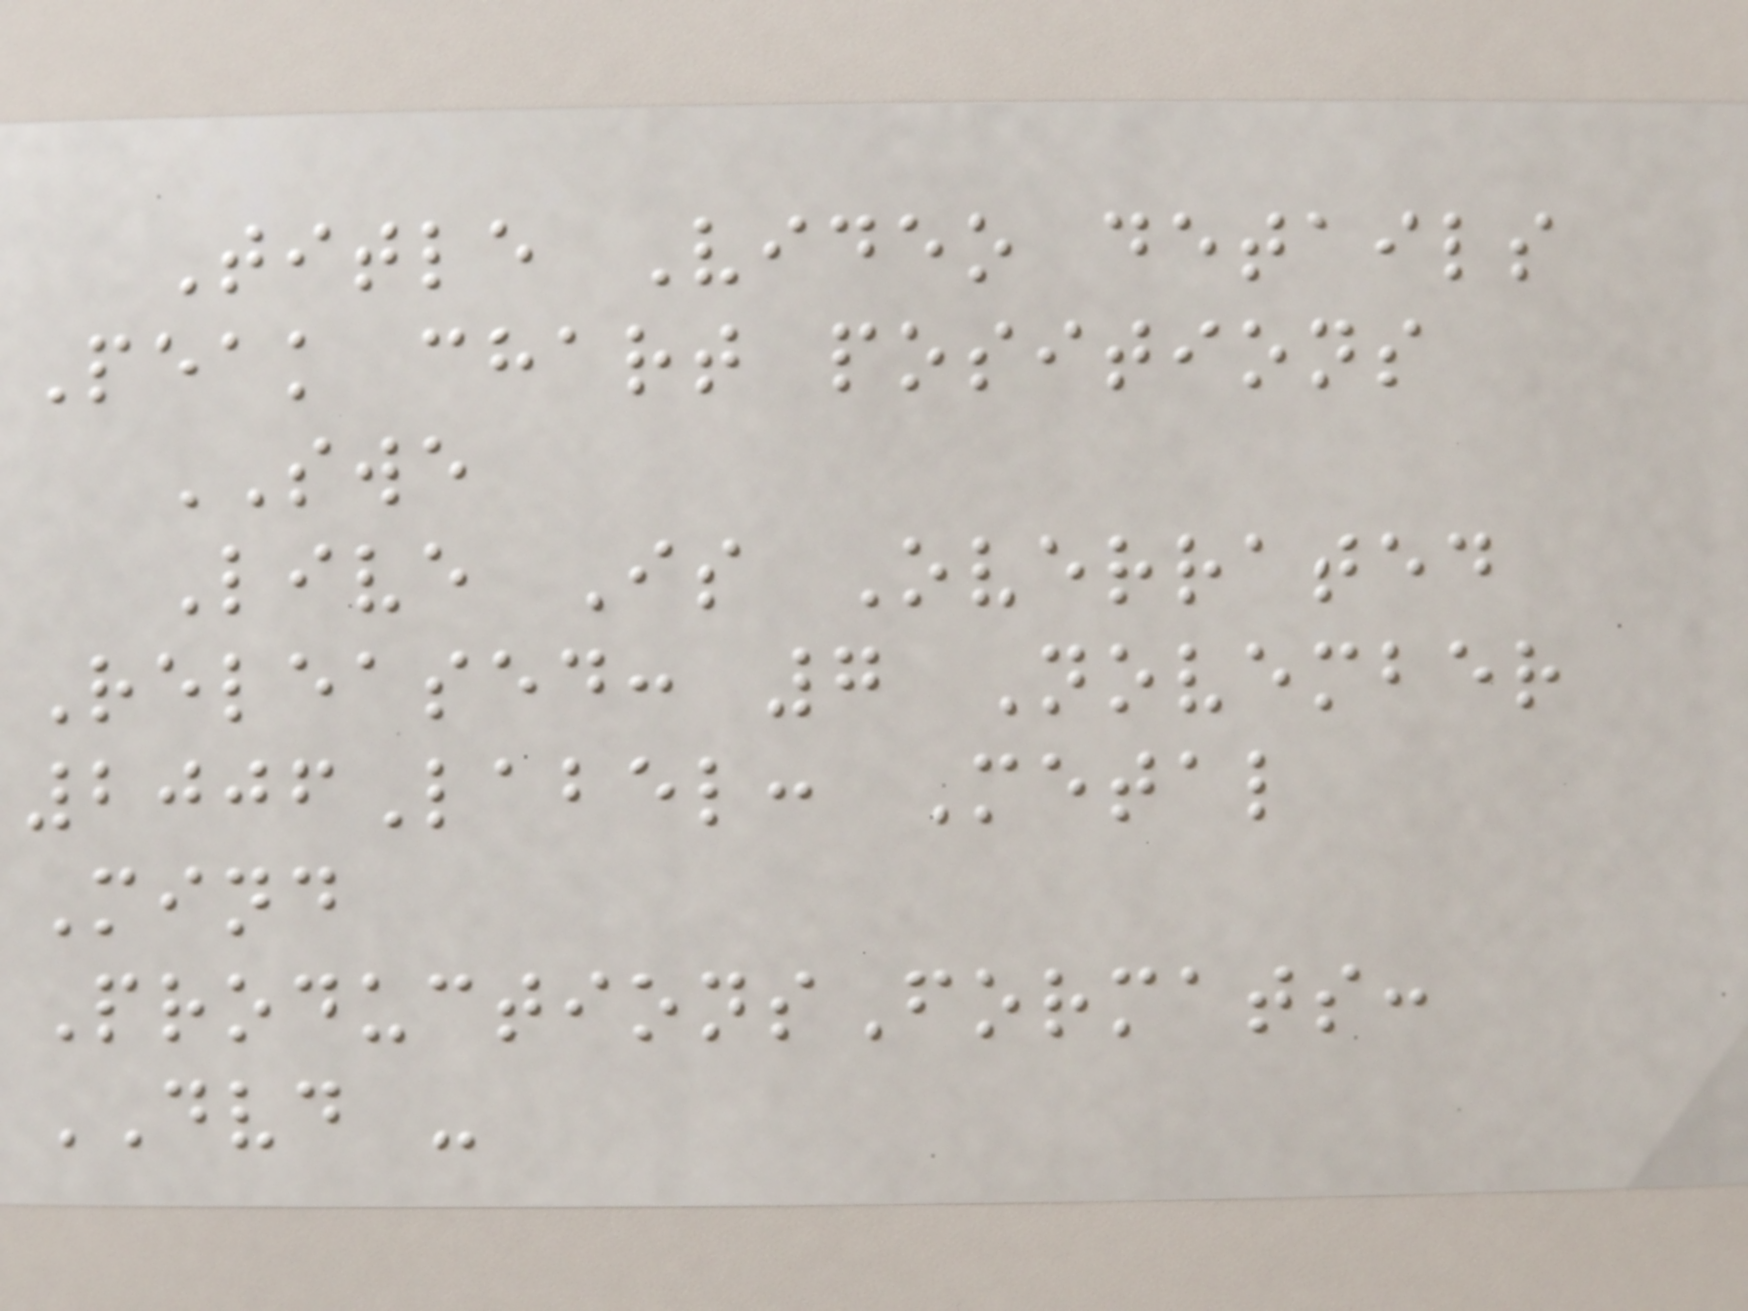Title Video details
Peak chart positions
SWE
Live Is Overrated
Released: 7 November
2006Label: Metal
Mind
ProductionsFormats:
DVD -
